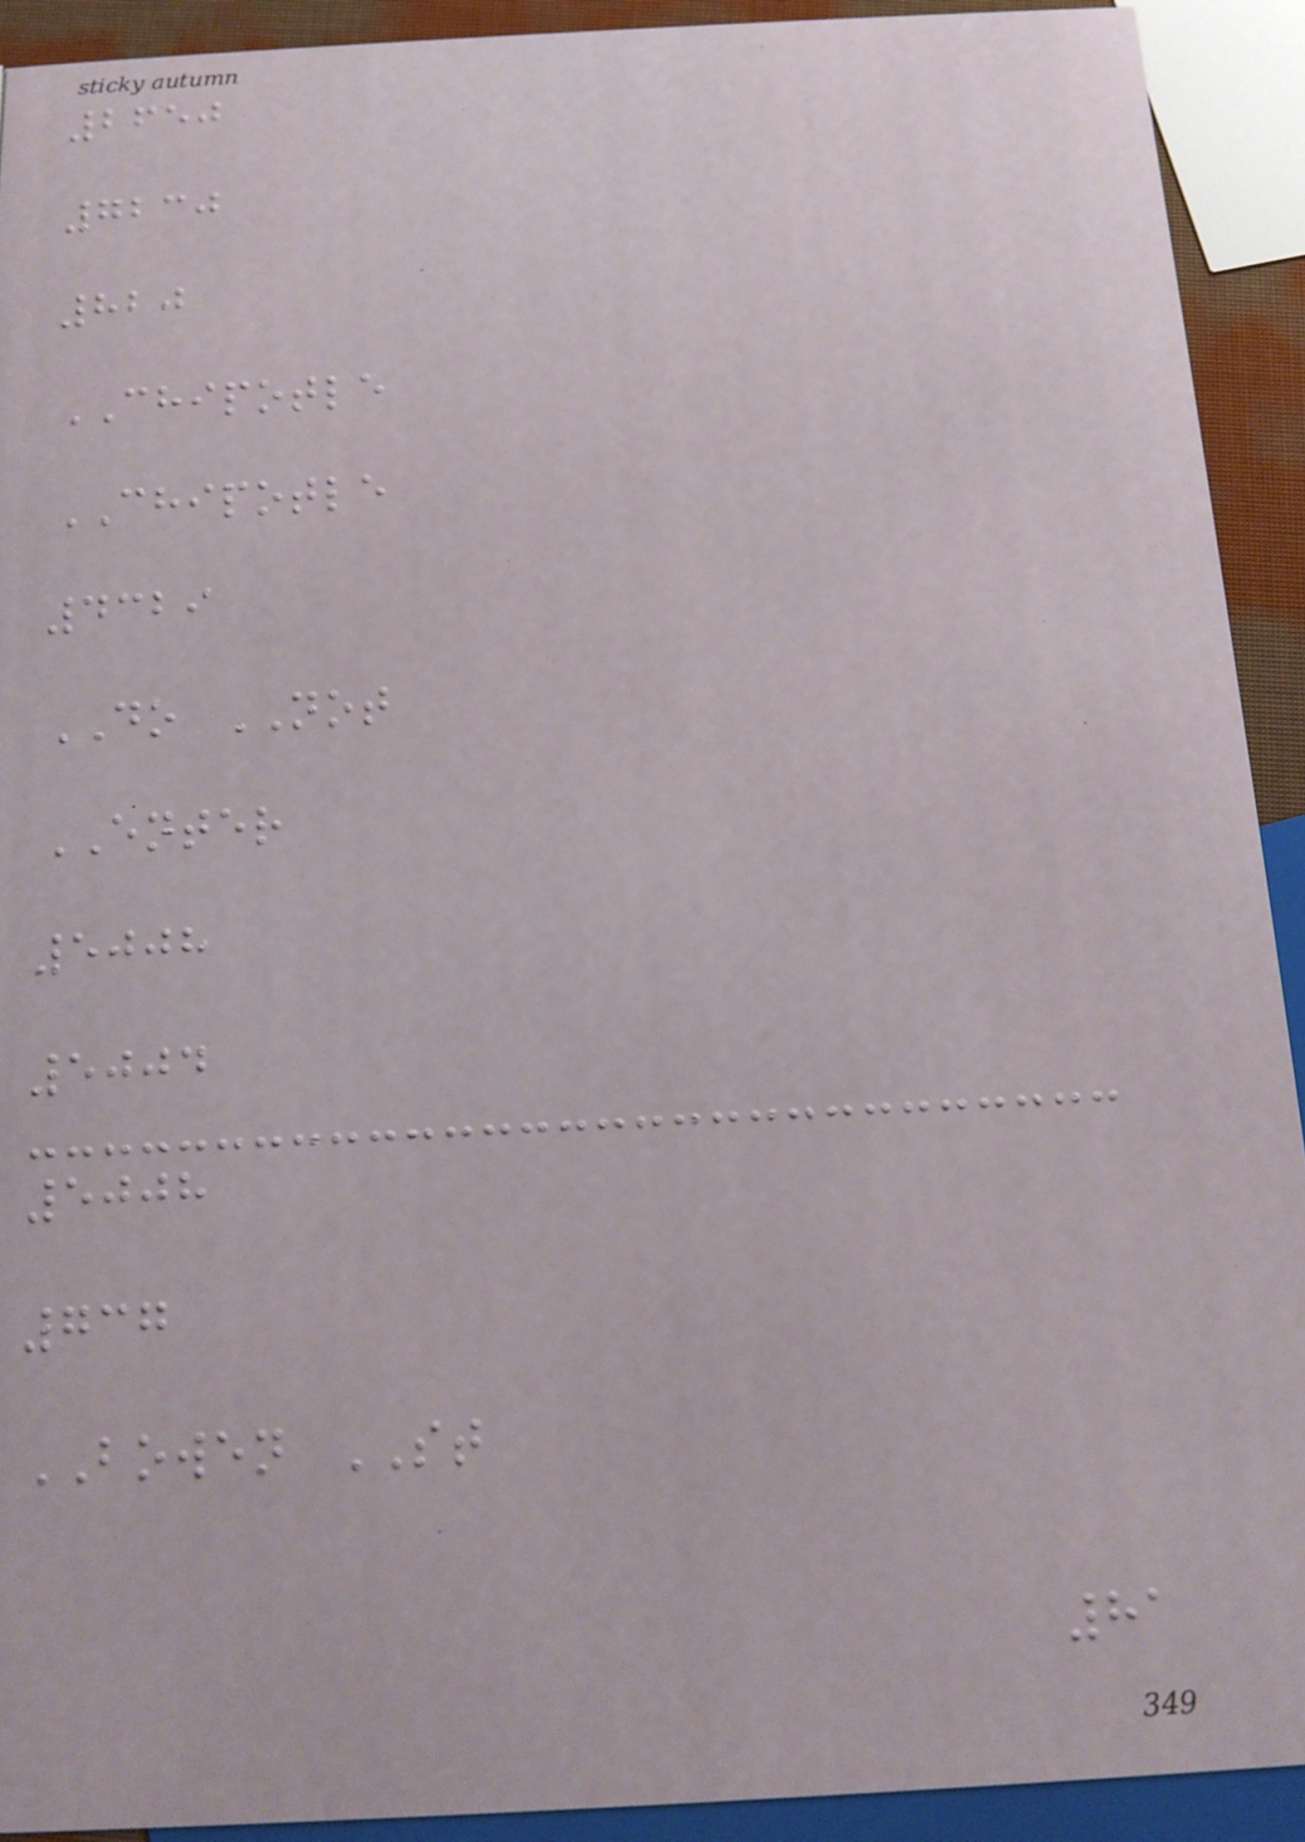2650
7230
820
CHIPOTLE
CHIPOTLE
4329
DO NOT
ENTER
5008
5004
5008
737
BOWEN ST
81
